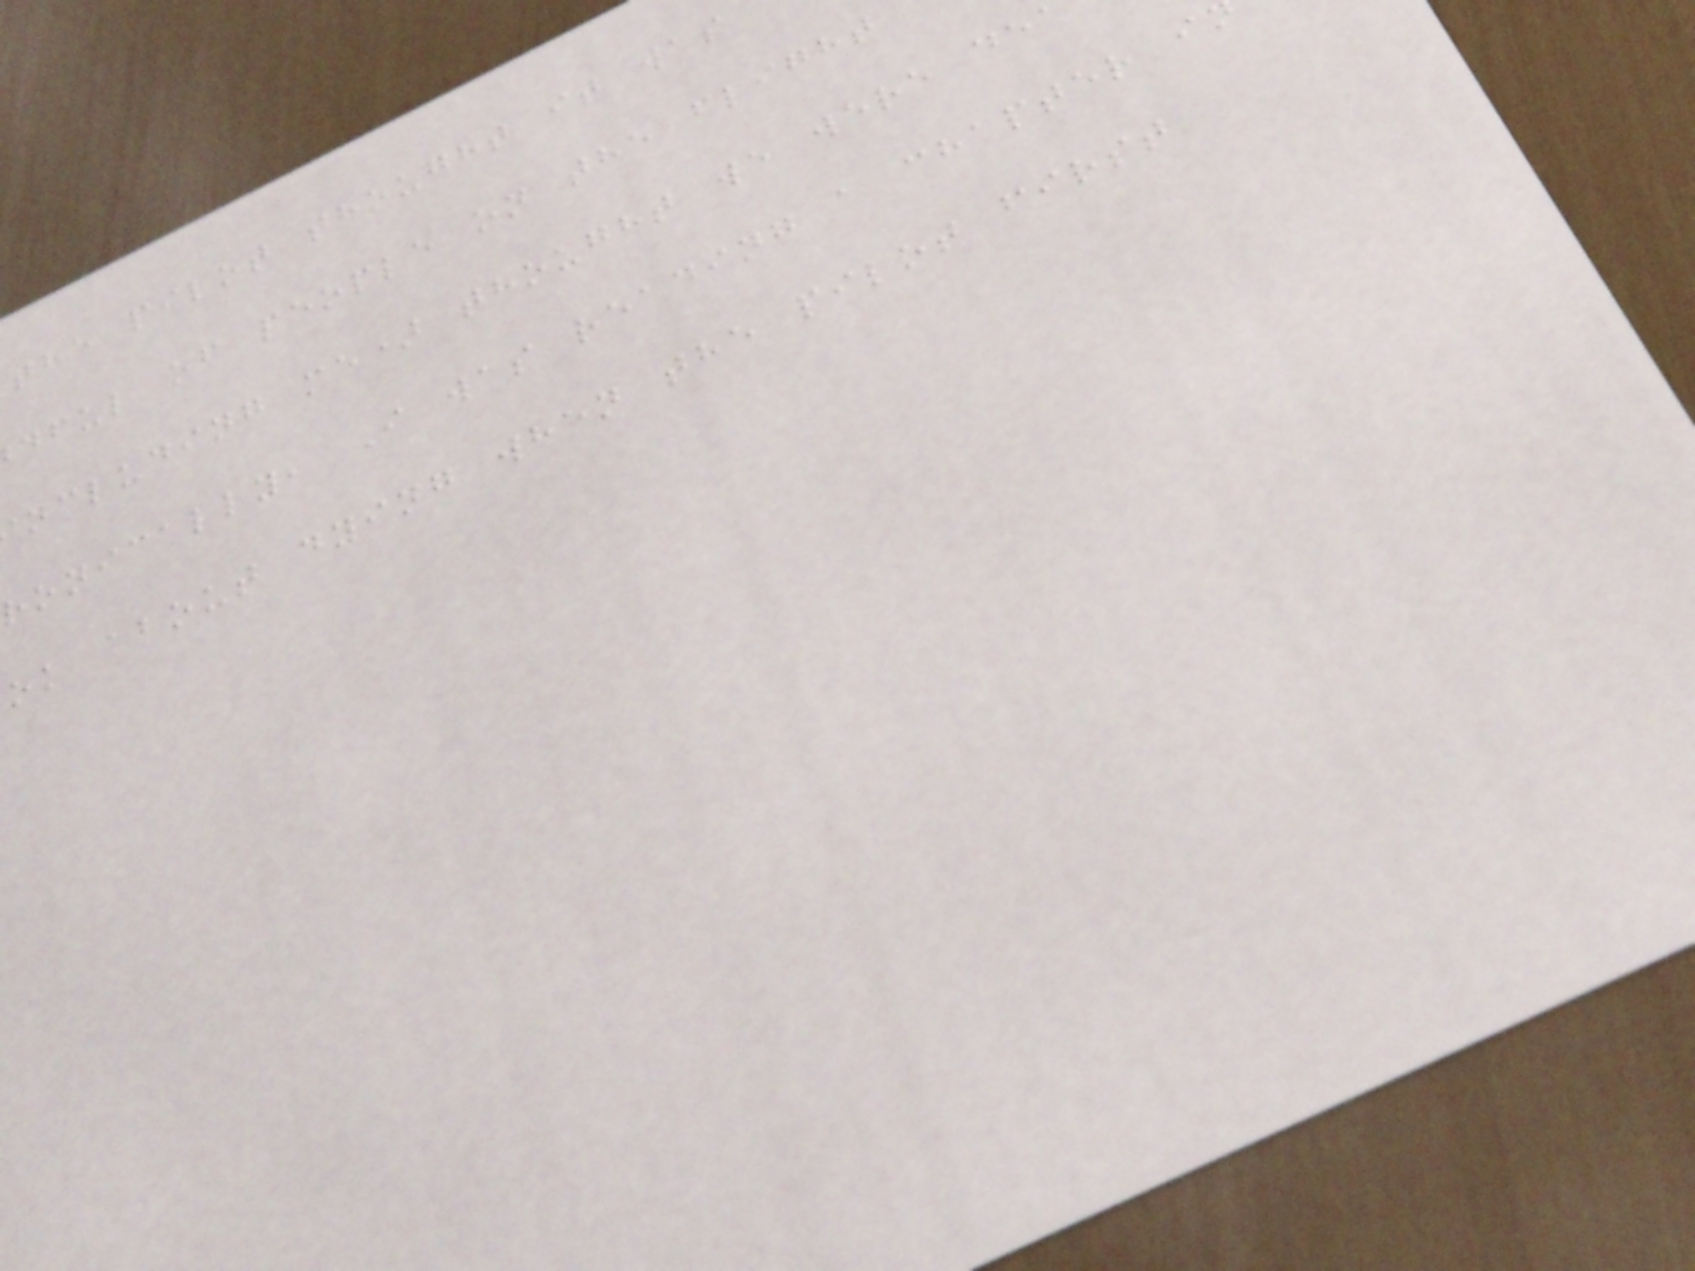the pilot thought it was
dful of people on the flight
ncluding me) thought we were de
ronically, I was reading a chapter i
ok about dying when the pilot first
